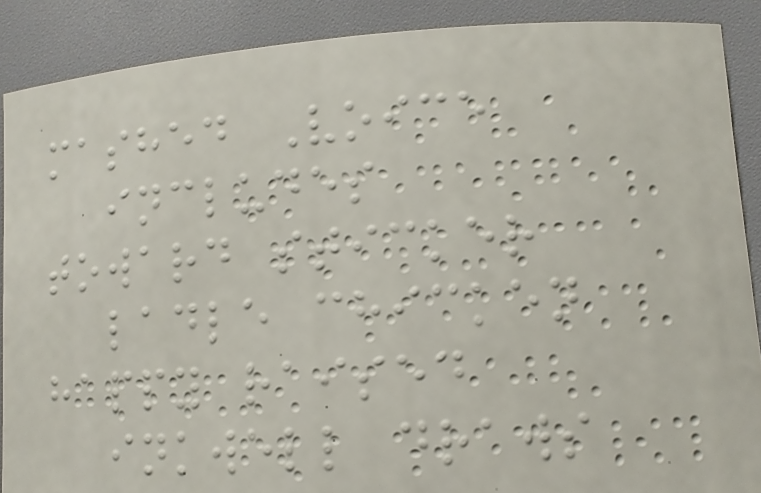mashed Voice
includes
toward sticker
ladle chicken
happy raised
inkwell draws
